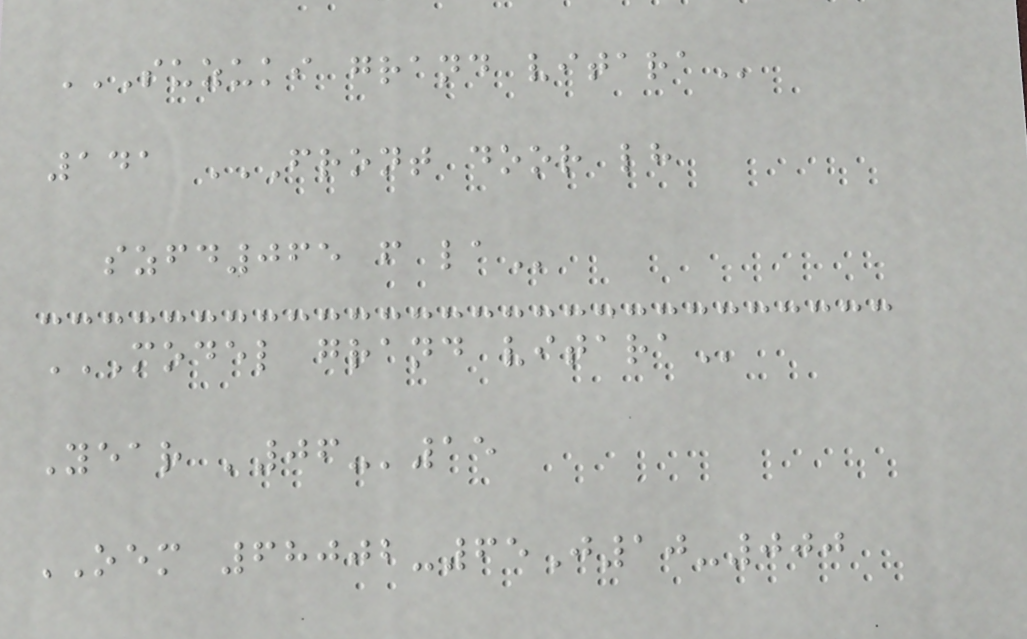SUZUKI GRAND VITARA
141 FRONT DOOR LH
SZFD065 F LA
MODEL GRAND VITARA
Year '06-'15
OEM 68002-65J10-000
